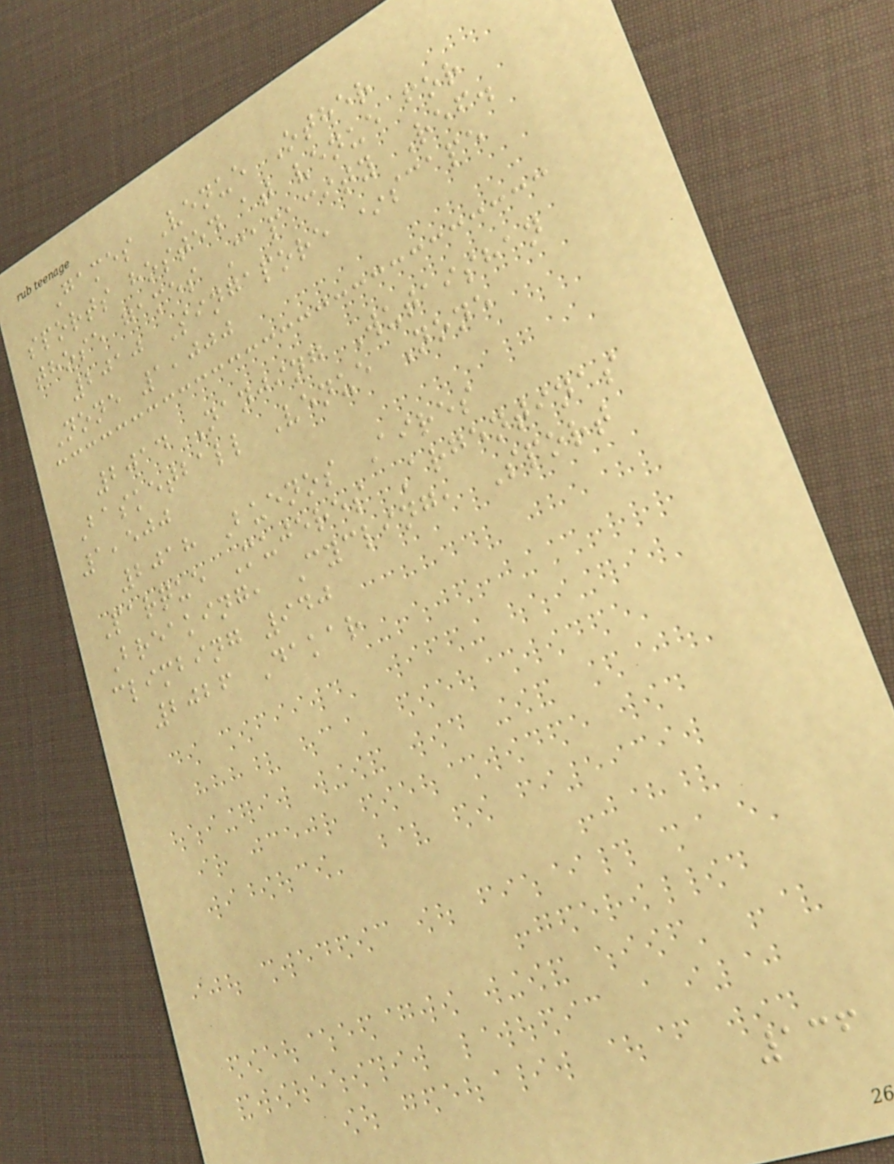Games Venue Other
sports hosted at venue for
those games Capacity Ref.
2010 Singapore *scape
None 1,000
2014 Nanjing Wutaishan
Basketball Venue None
1,500
2018 Buenos Aires
Parque Mujeres Argentinas
Breaking, Cycling, Sport
climbing 940
2026 Dakar
136
